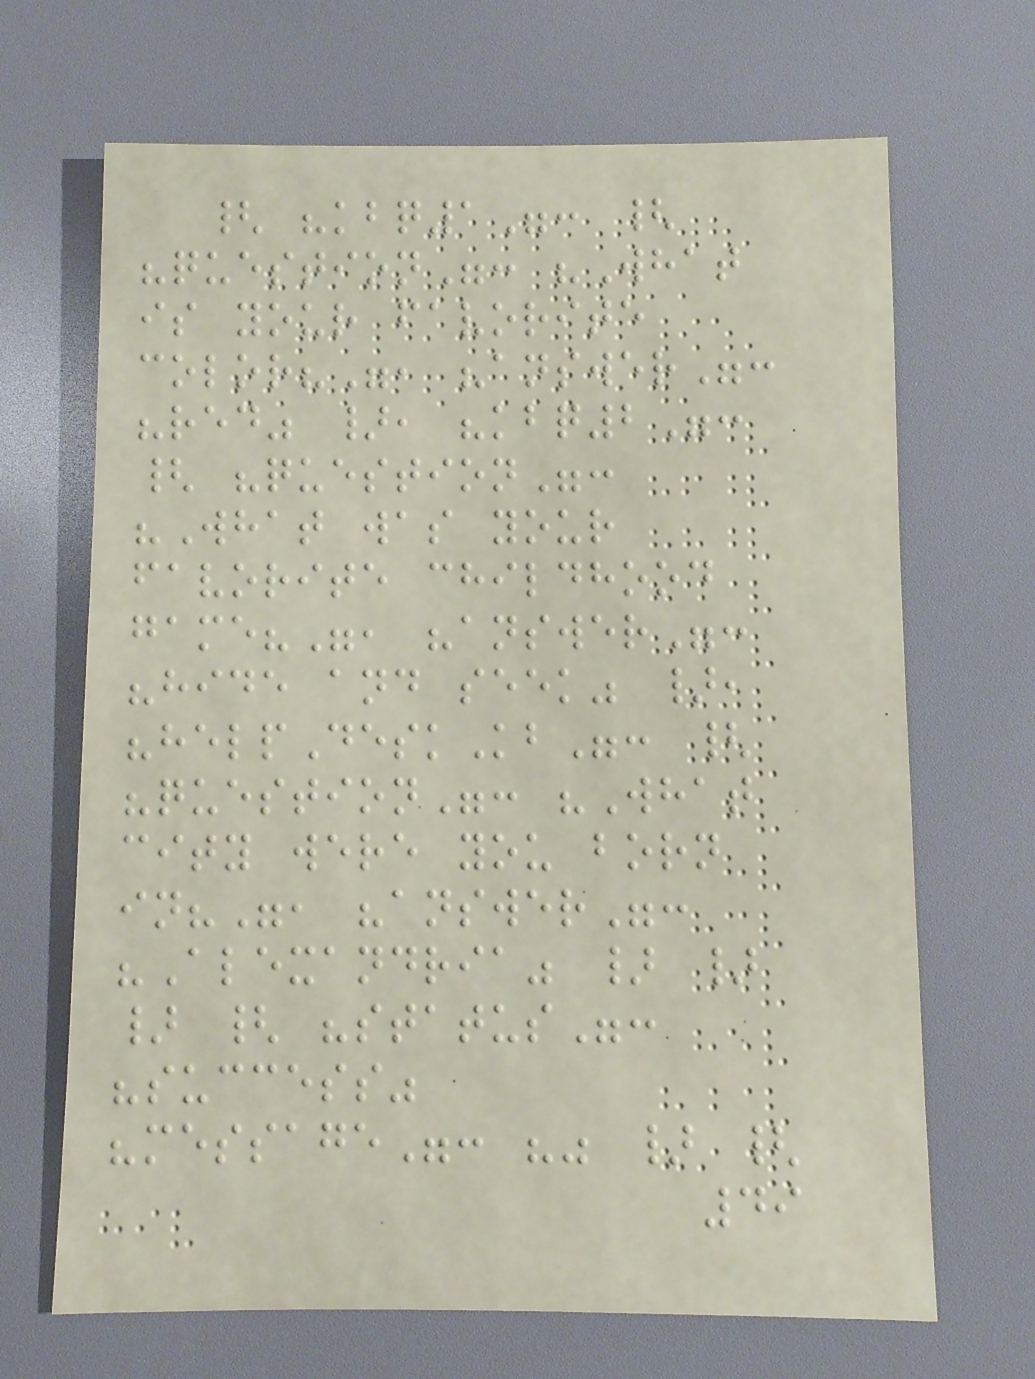{ "kbq1": {
"question": "What
is your favorite
color?", "answer":
"red" }, "kbq2":
{ "question":
"What was your
favorite childhood
game?", "answer":
"hide and seek" },
"helpDeskKb": {
"question": "What
city were you born
in?", "answer":
"Alexandria" } }
} { "status":
"success"
"message": "" } {
49
